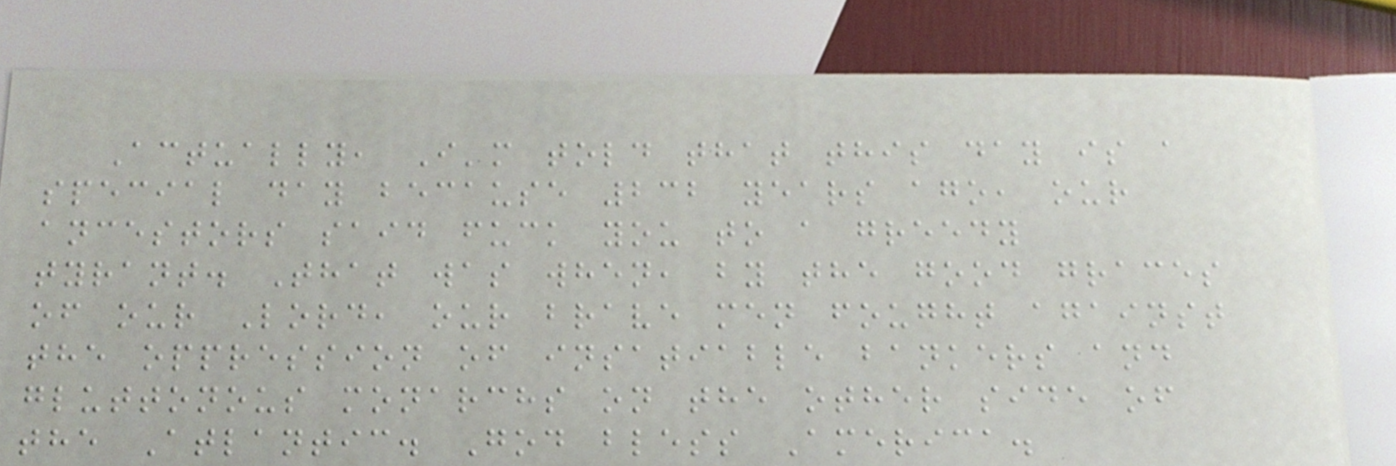Actually, I'm told that this day is a
special day because 232 years ago, our
ancestors said fuck you to a greedy
tyrant. That was when, by the good graces
of our Lord, our brave men fought against
the oppression of insatiable bankers and
gluttonous monarchs on the other side of
the Atlantic. God bless America.
